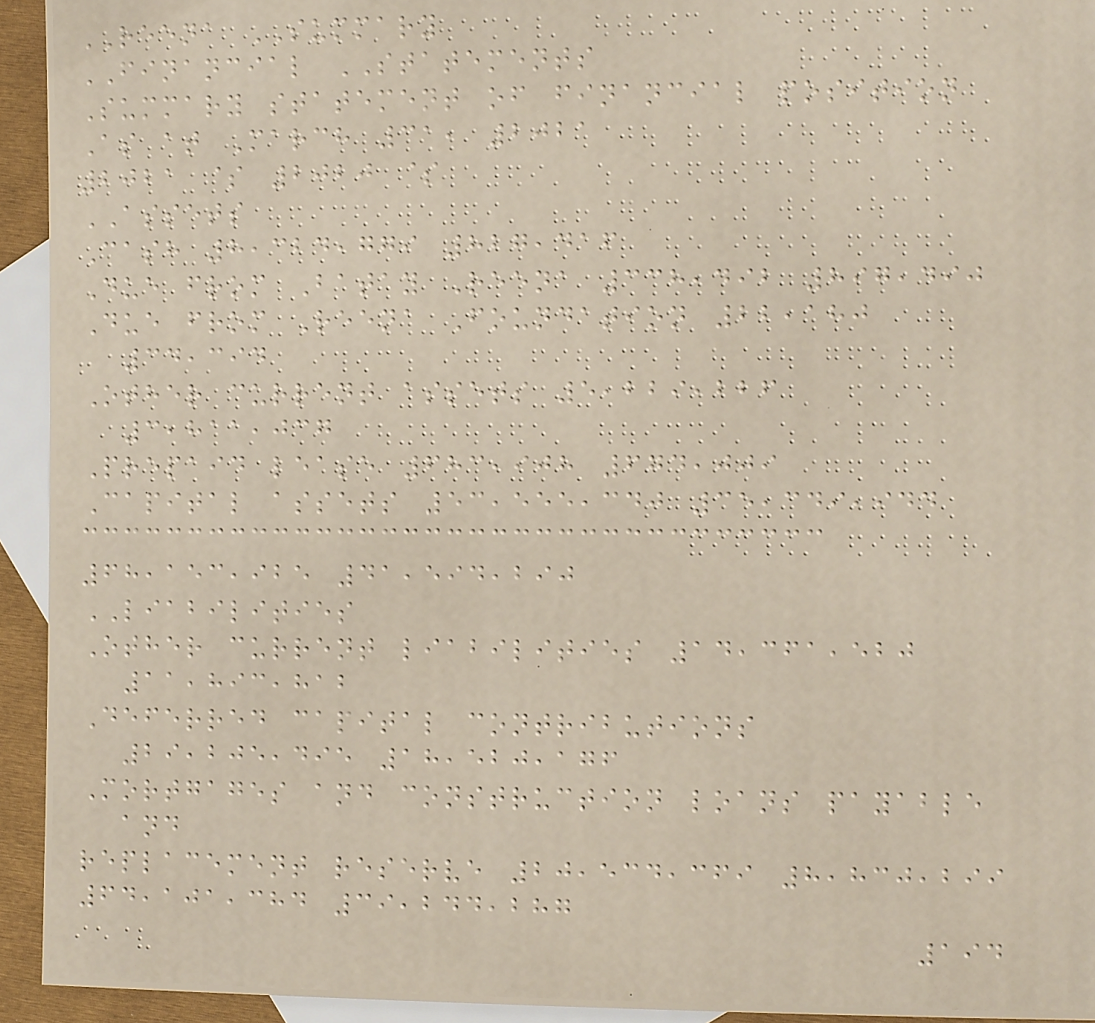REENA SUMMARY
FINANCIAL STATEMENTS
Summary statement of financial position
As at March 31, 2021
2021 $ 2020 $
ASSETS
Cash 8,324,779 827,416
Due from Batay Reena 338,492 897,490
Due from Reena Foundation 22,180
34,394
Other current assets 5,229,226
3,811,037
Prepaid lease 683,908 674,009
Capital assets 53,555,340 35,349,944
68,153,925 41,594,290
LIABILITIES
Other current liabilities 14,361,520
11,893,812
Deferred capital contributions
29,205,495 18,520,176
Mortgages and construction loans payable
and
replacement reserve 20,534,369 8,830,299
64,101,384 39,244,287
194
